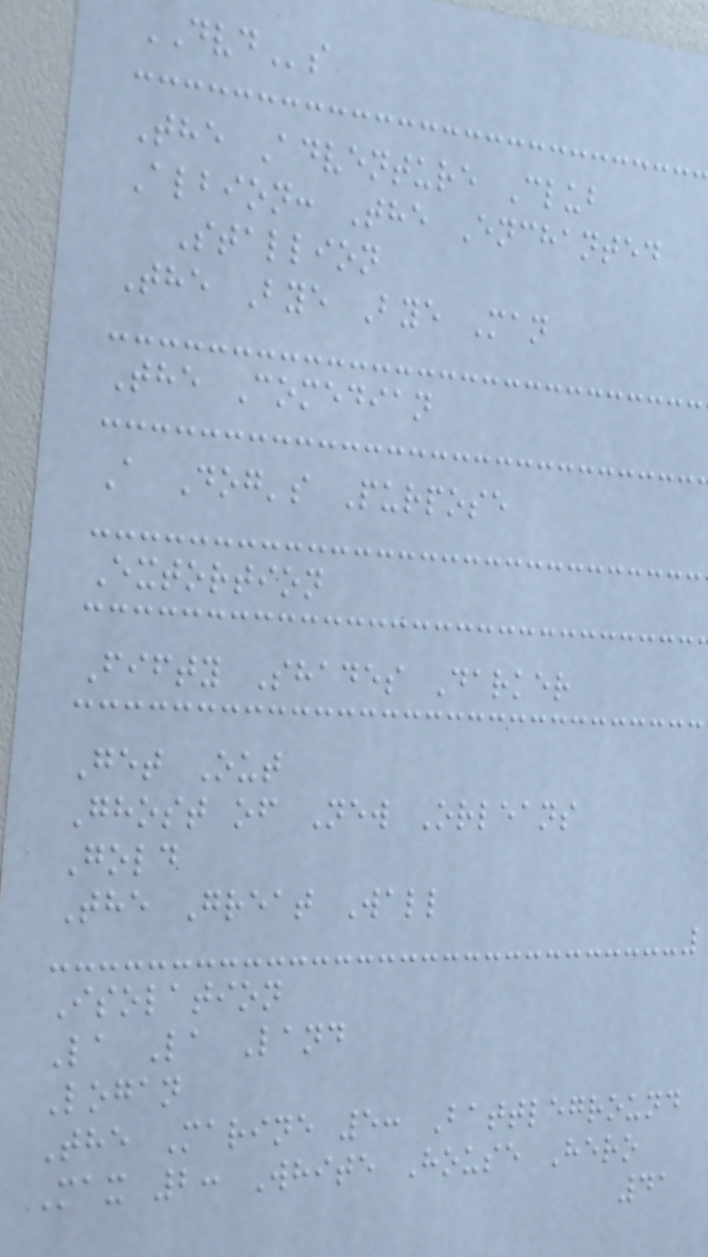DVDs
The Adventure Club
Albion: The Enchanted
Stallion
The Bye Bye Man
The Comedian
A Dog's Purpose
Extortion
Fifty Shades Darker
Get Out
Ghost of New Orleans
Gold
The Great Wall
Isolation
La La Land
Logan
The Marine 5: Battleground
Max 2: White House Hero
41
